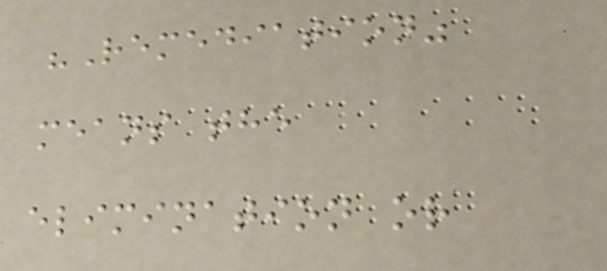"Remediation"
means the
elimination or
